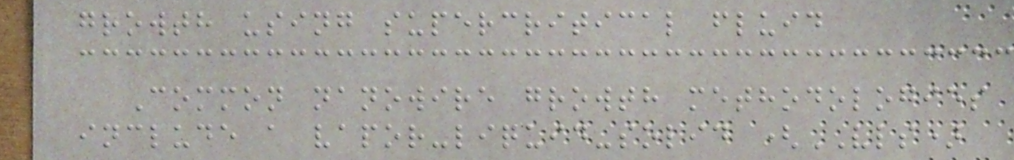growth using supercritical fluid
Common nanowire growth methodologies
include a vapor-liquid-solid (VLS)
